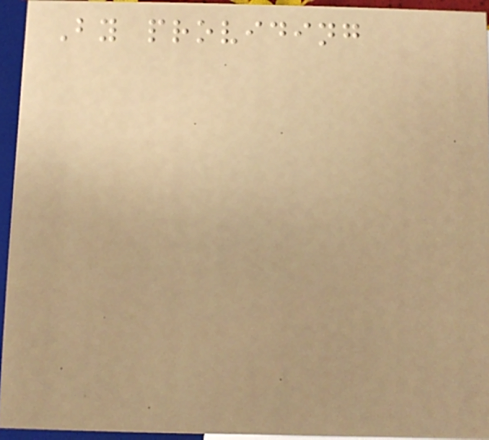By providing
